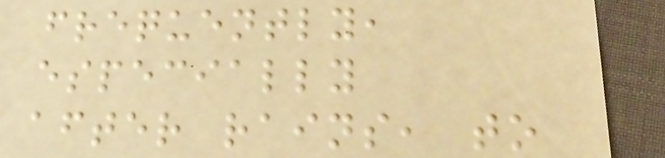frequently,
especially
after rains, to
